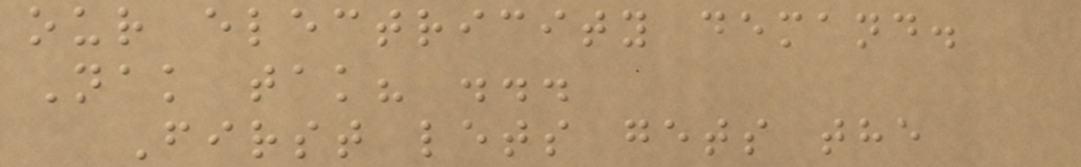our electricity demand.
Nak tak? ...
First lets gets the
